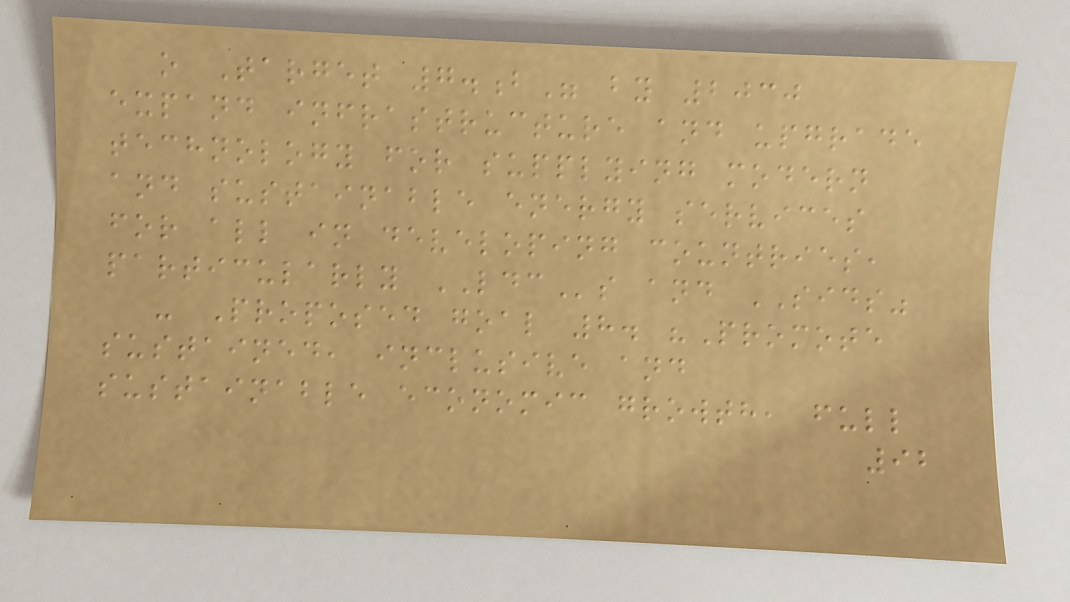o Target 7.b" by 2030
expand infrastructure and upgrade
technology for supplying modern
and sustainable energy services
for all in developing countries,
particularly LDCs and SIDS"
- Proposed goal 8. "Promote
sustained, inclusive and
sustainable economic growth, full
92
